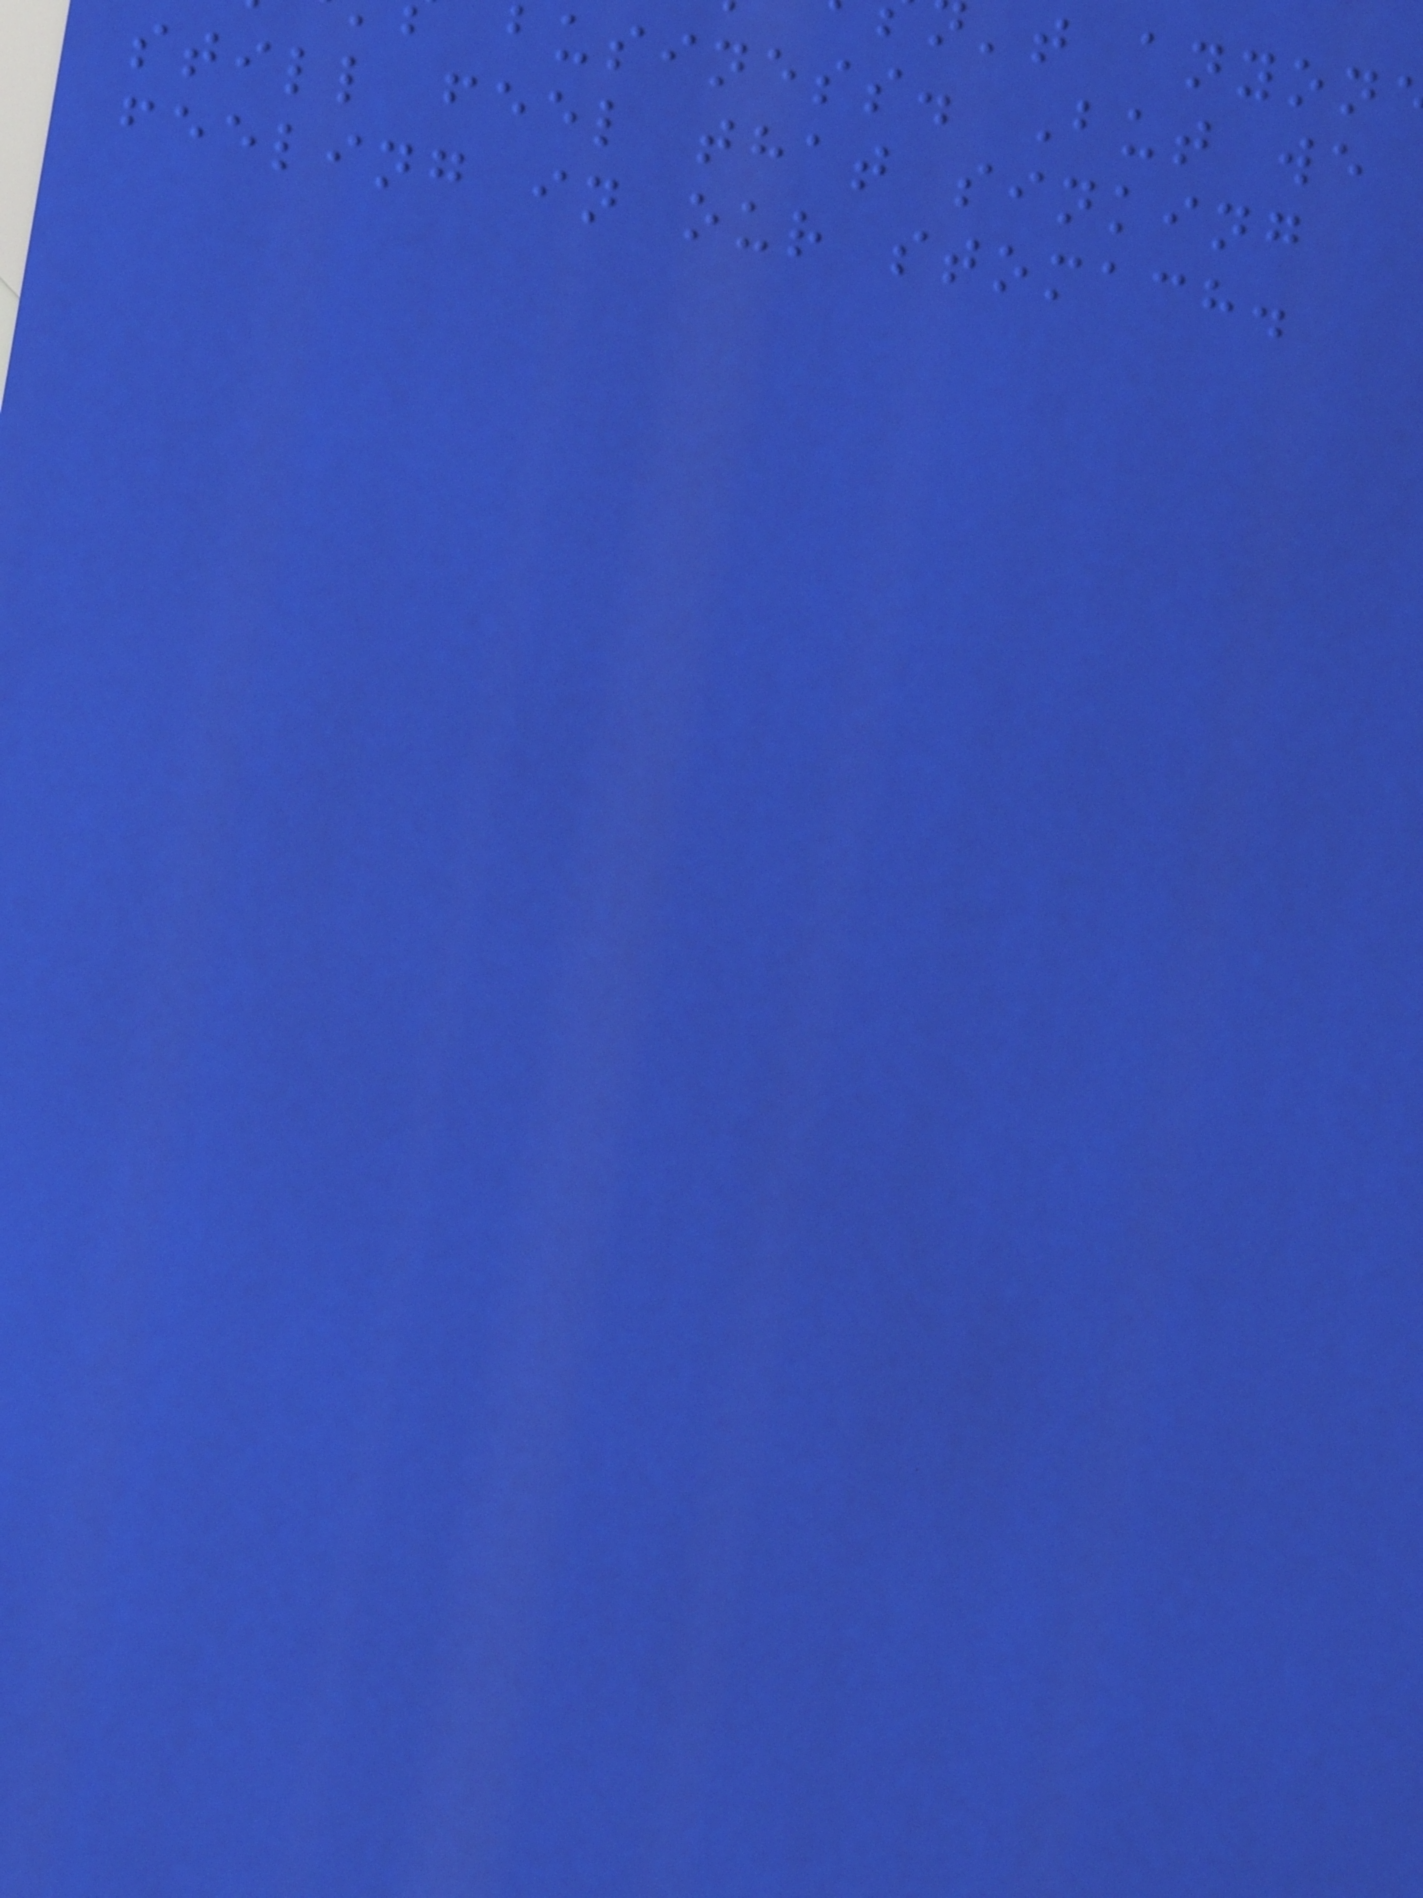't anyon
business. But we
still feel that sinking
feeling in our stomach.
